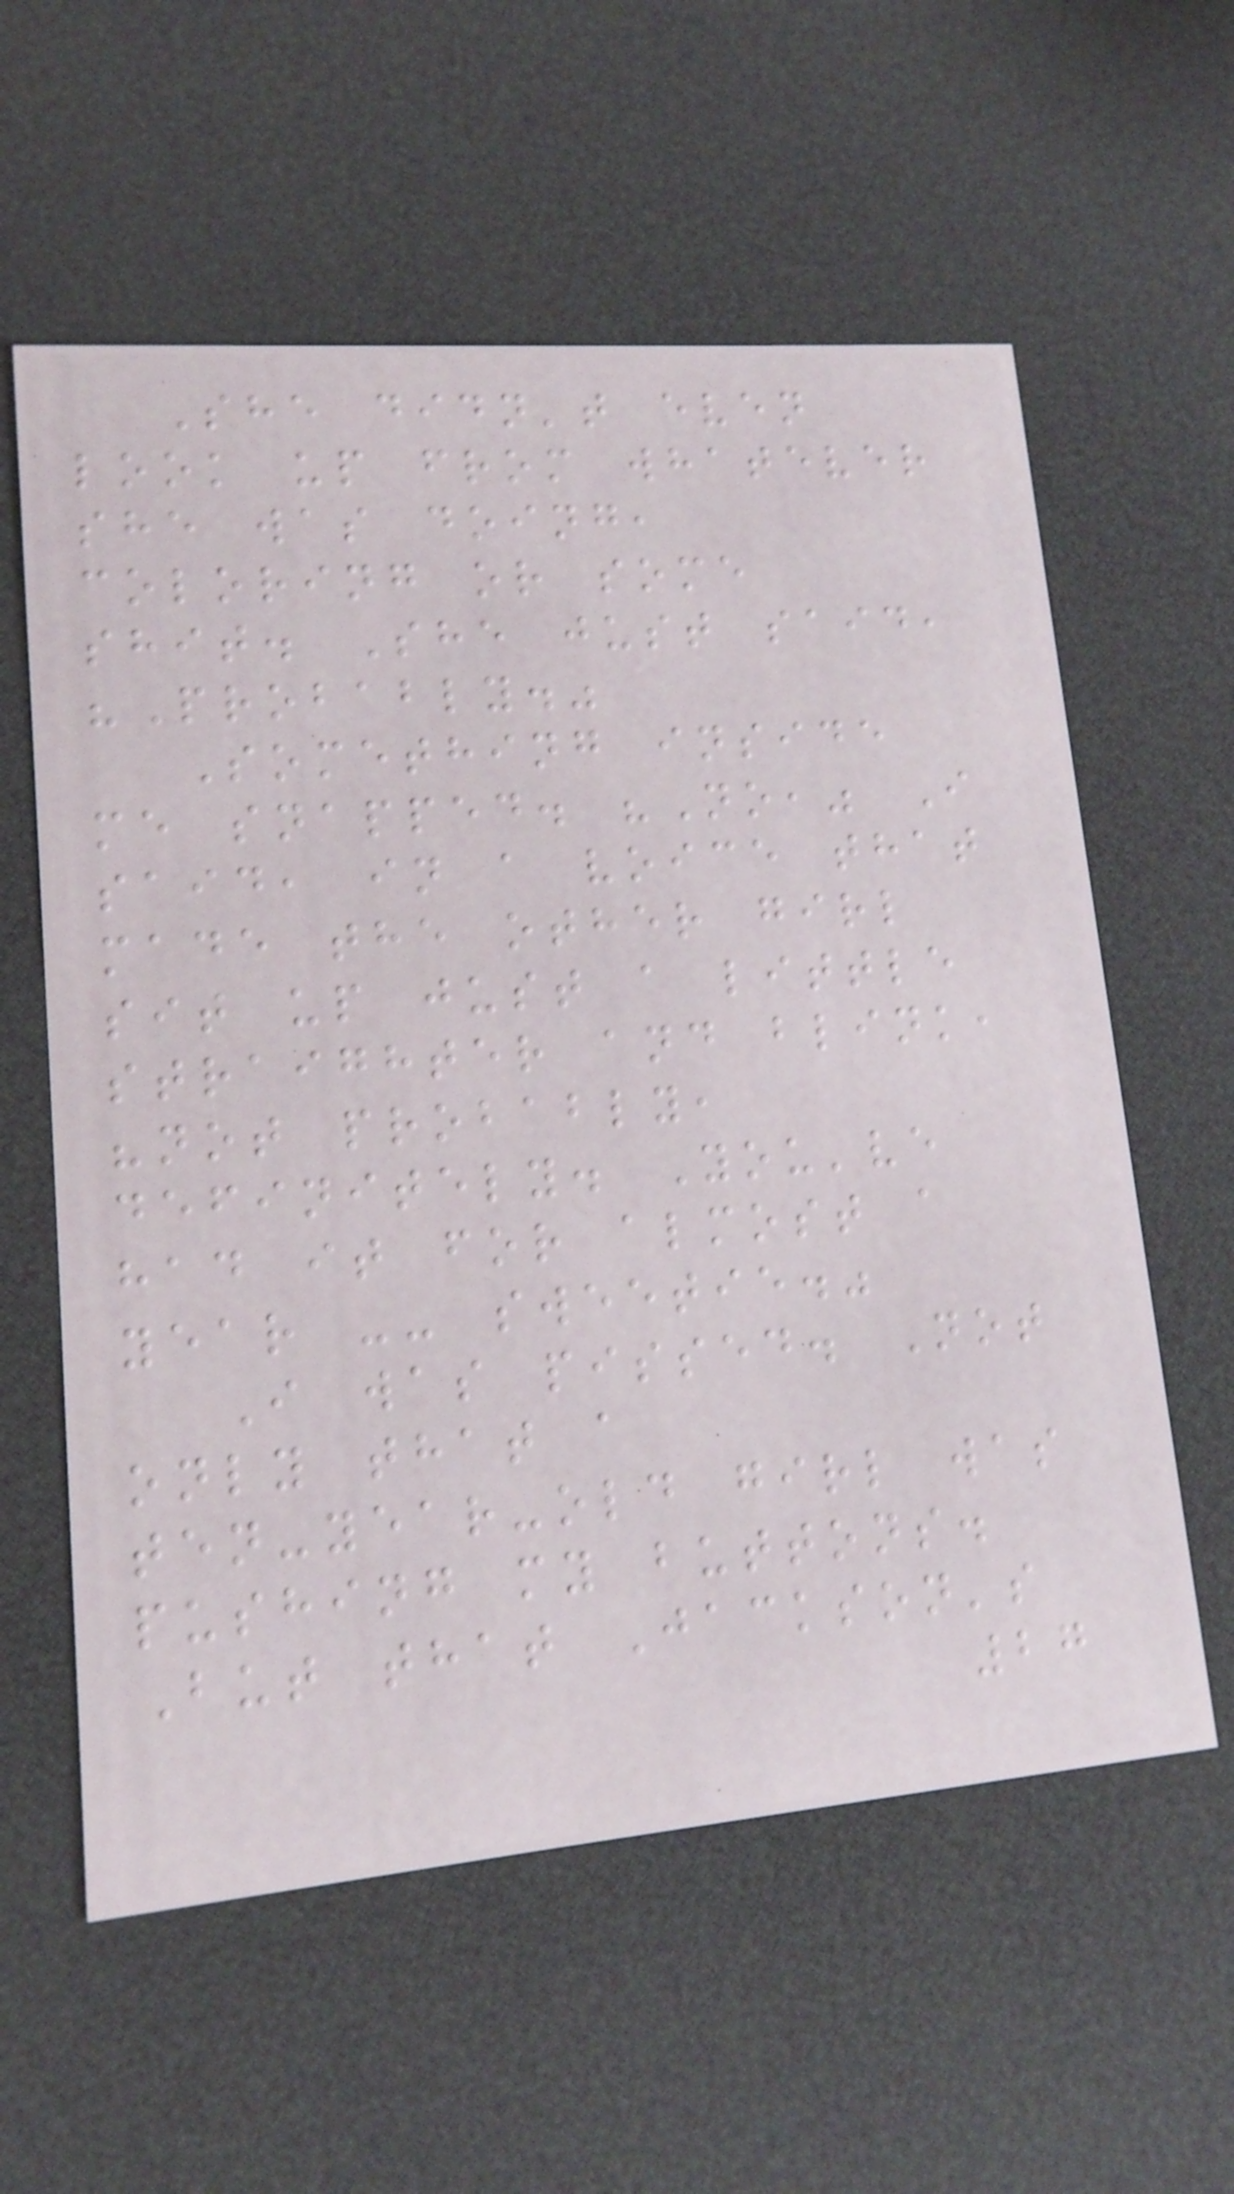She didn't even
look up from whatever
she was doing,
coloring or some
shit. She just said,
"Probably."
Something inside
me snapped. "No," I
said, in a voice that
made the other girl
sit up just a little
straighter and blink,
"not probably,
definitely. You've
had it for almost a
year -- sweetie."
I was pissed. Not
only that a
ten-year-old girl was
pushing my buttons.
But that Jackson's
27
